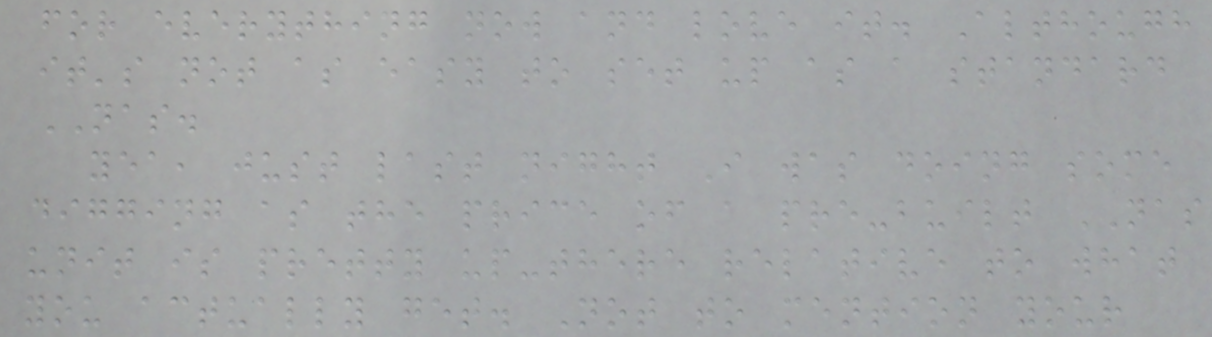for everything now and love it. Although
it's not as easy to set up as a standard
NAS.
yea, just last night I was doing some
digging as the price of a pre-built NAS
unit is pretty up-there relative to what
you actually get. Not to mention your
